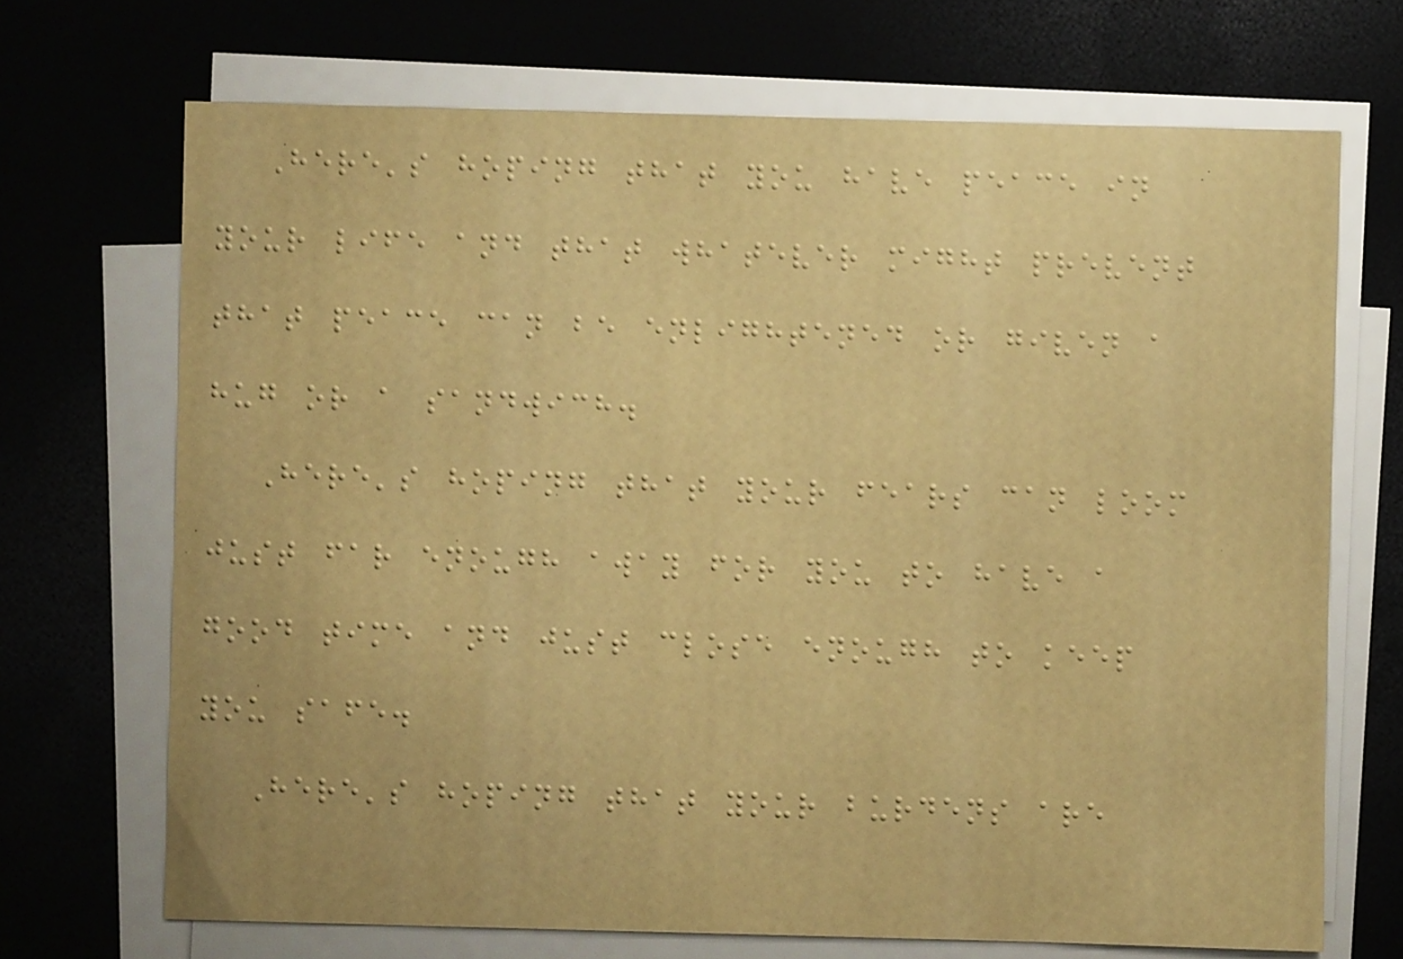Here's hoping that you have peace in
your life and that whatever might prevent
that peace can be enlightened or given a
hug or a sandwich.
Here's hoping that your fears can loom
just far enough away for you to have a
good time and just close enough to keep
you safe.
Here's hoping that your burdens are
